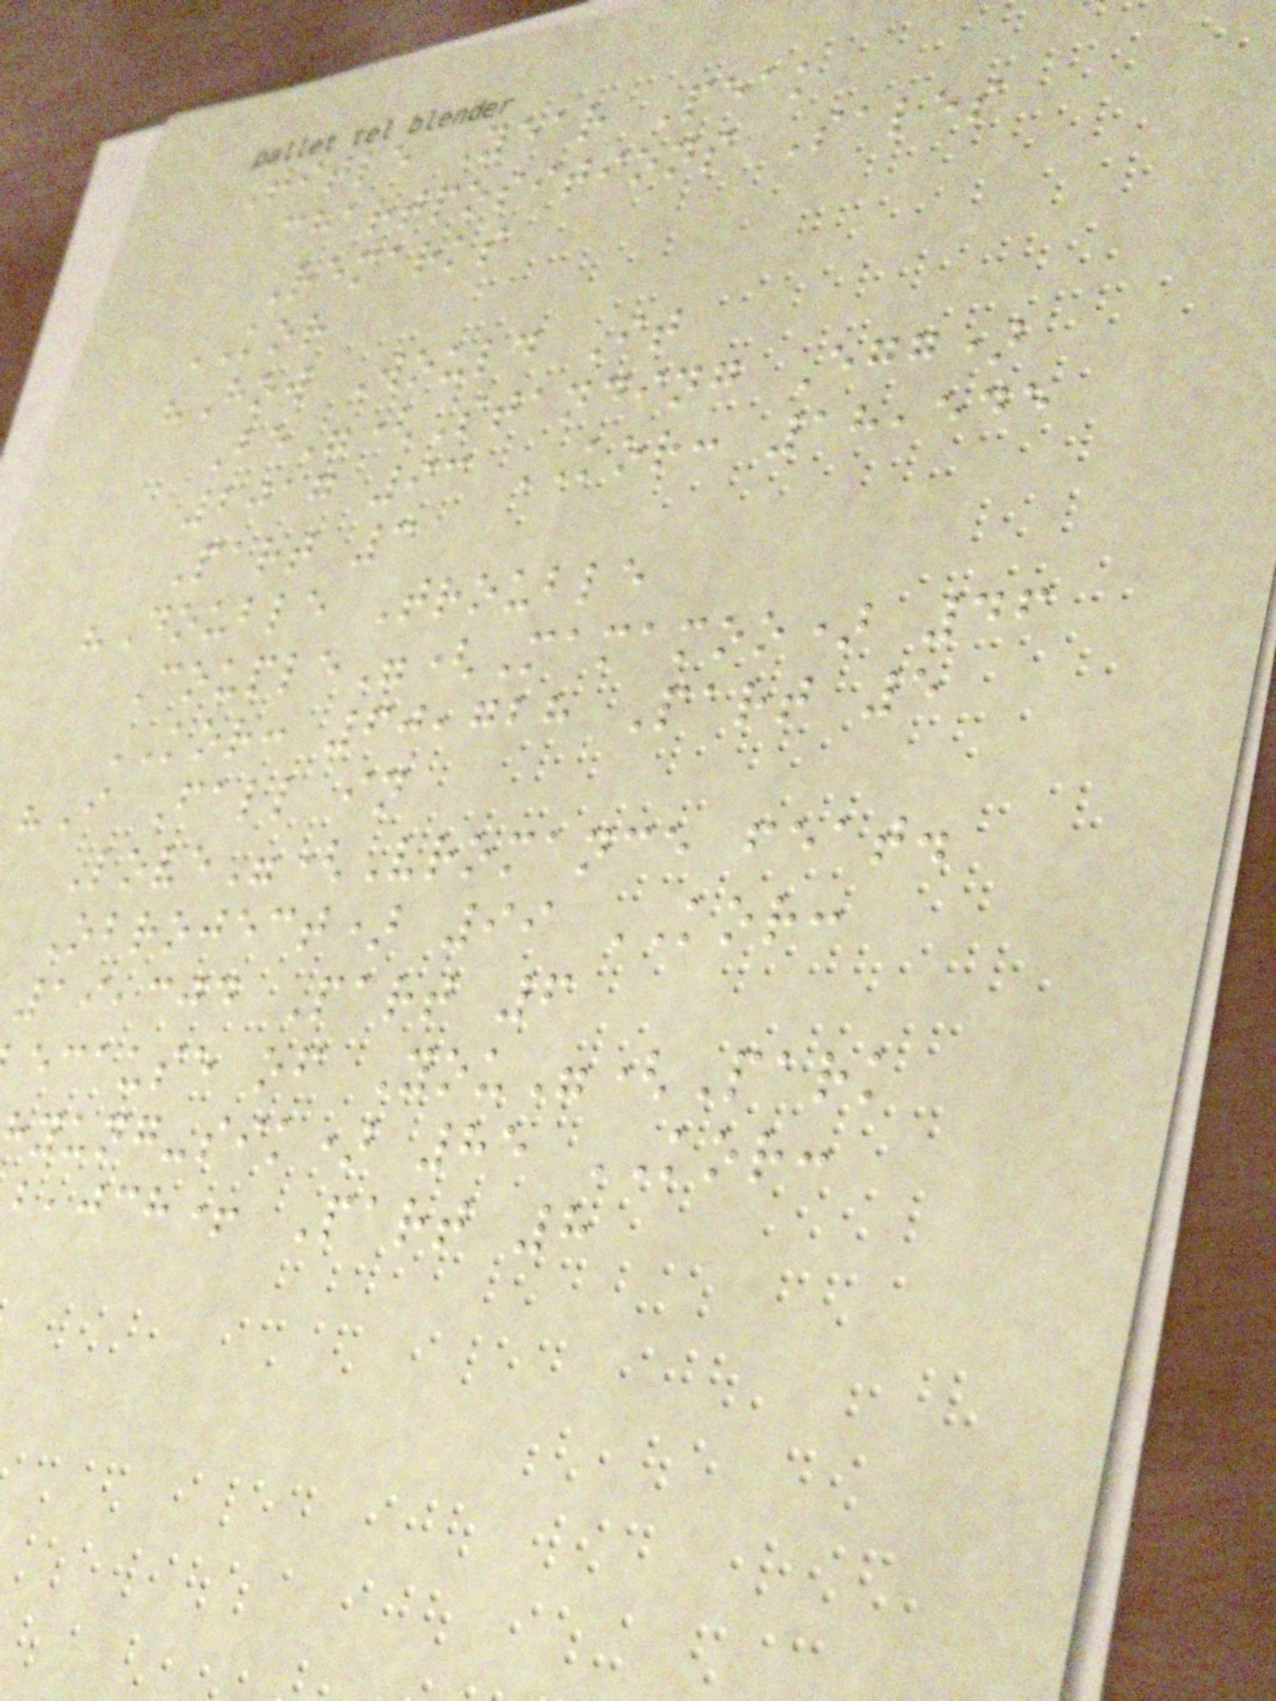Title Year Peak
chartpositions Sales
Remarks
KOR
"How Would It
Be"(Standing Egg)
2017 93 KOR: 18,545
Part 3
"Double Trouble
Couple"(Mamamoo) 46
KOR: 60,728 Part 5
"I Fall in
Love"(Vromance feat.
Obroject) 99 KOR:
19,304 Part 6
ecause of You"(Park
yung-sik) 85 KOR:
,jch+ Part 8
